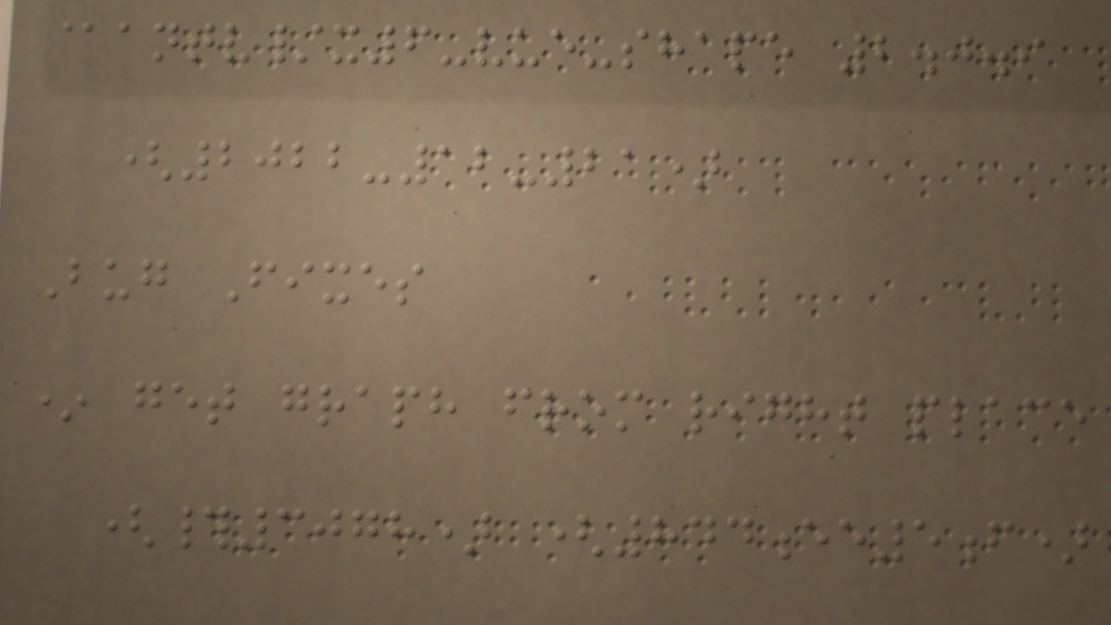@antv/x6-vue-shape 2.0.9
(2022-12-21)
Bug Fixes
* get graph from right place
(#3078) (844ee5f)
